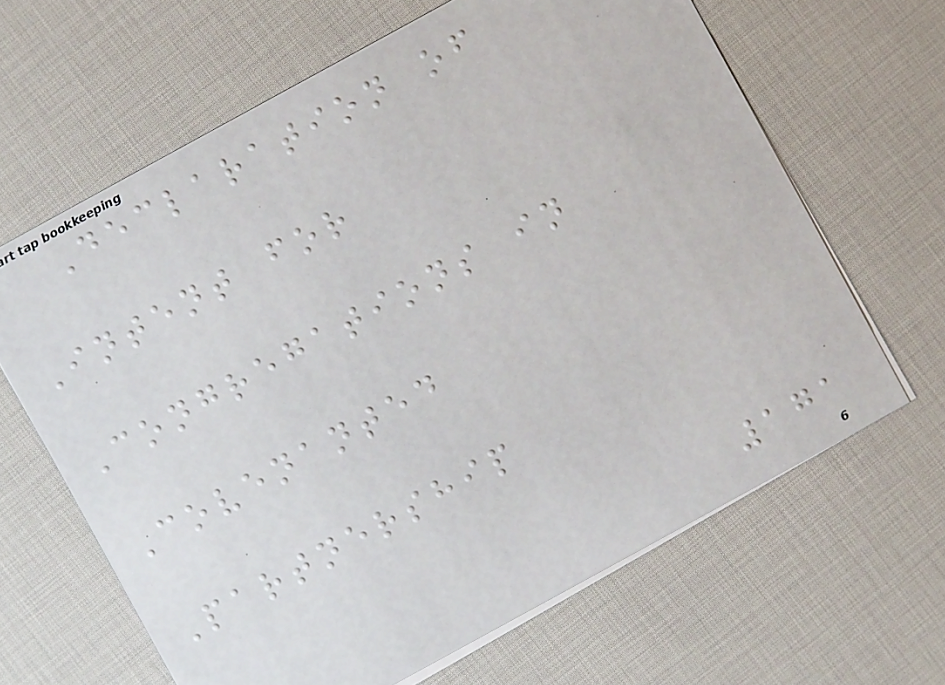Declaration of
Intent for
Congregations in
Covenanted
Partnership
171
